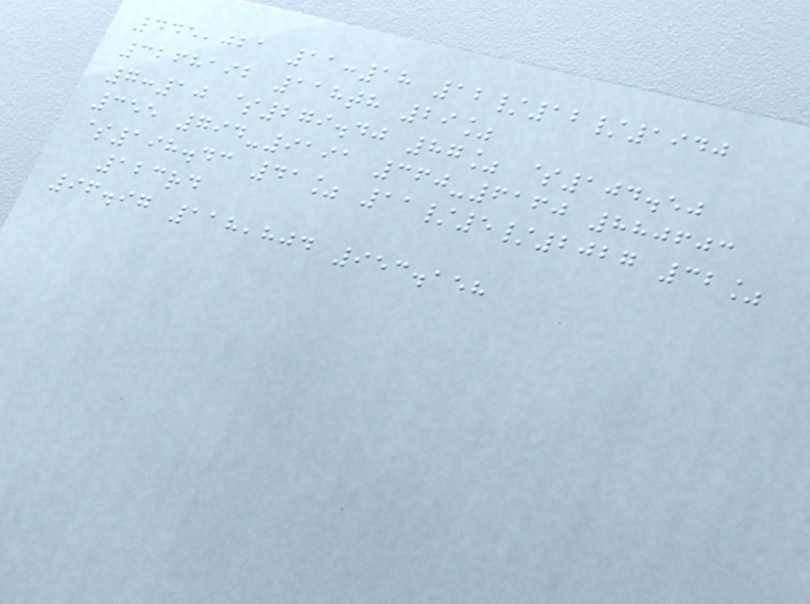445,021 11:18 12/12/1940
3268192 118th 29%
7:10 $279.40 87% $104.50
355 794-9191 360-6160 880603
$198.43 41% 11/5/2027 32%
123rd
96.97 118,804 953.158
